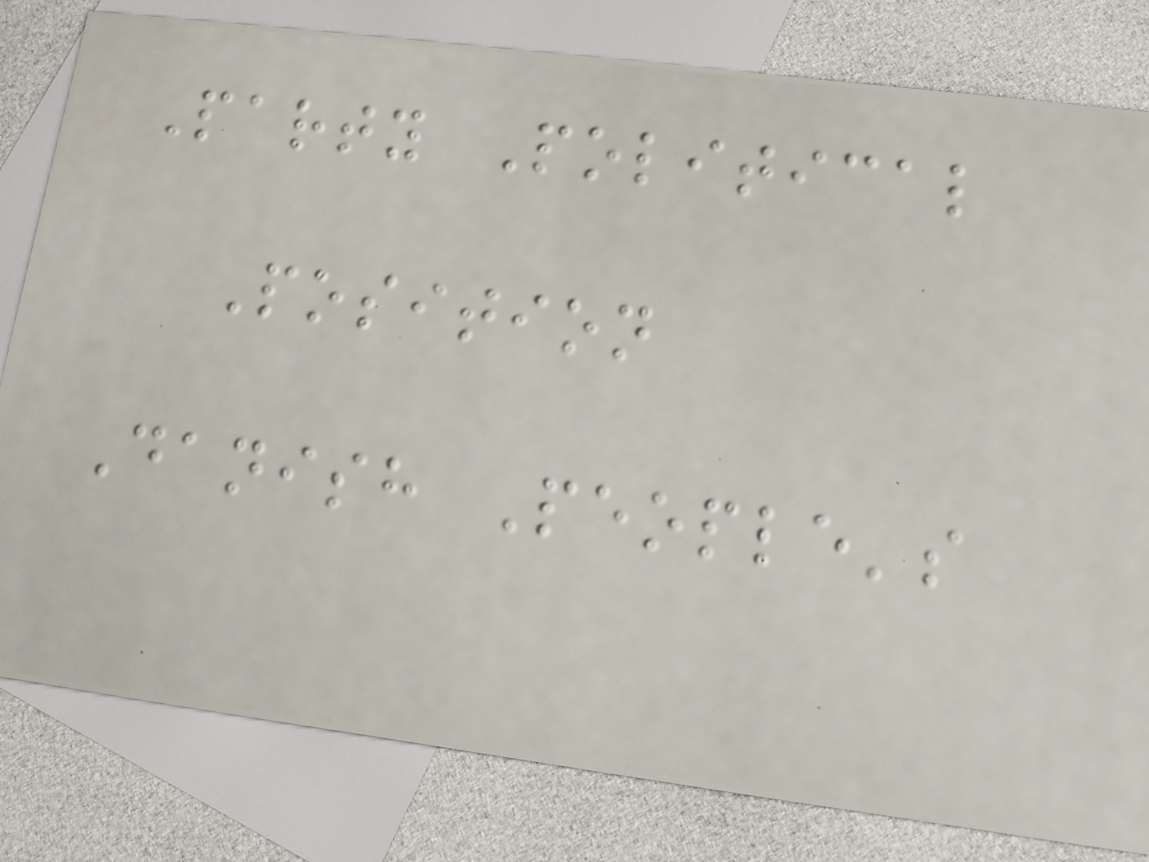Party Political
Position
Danish People's
